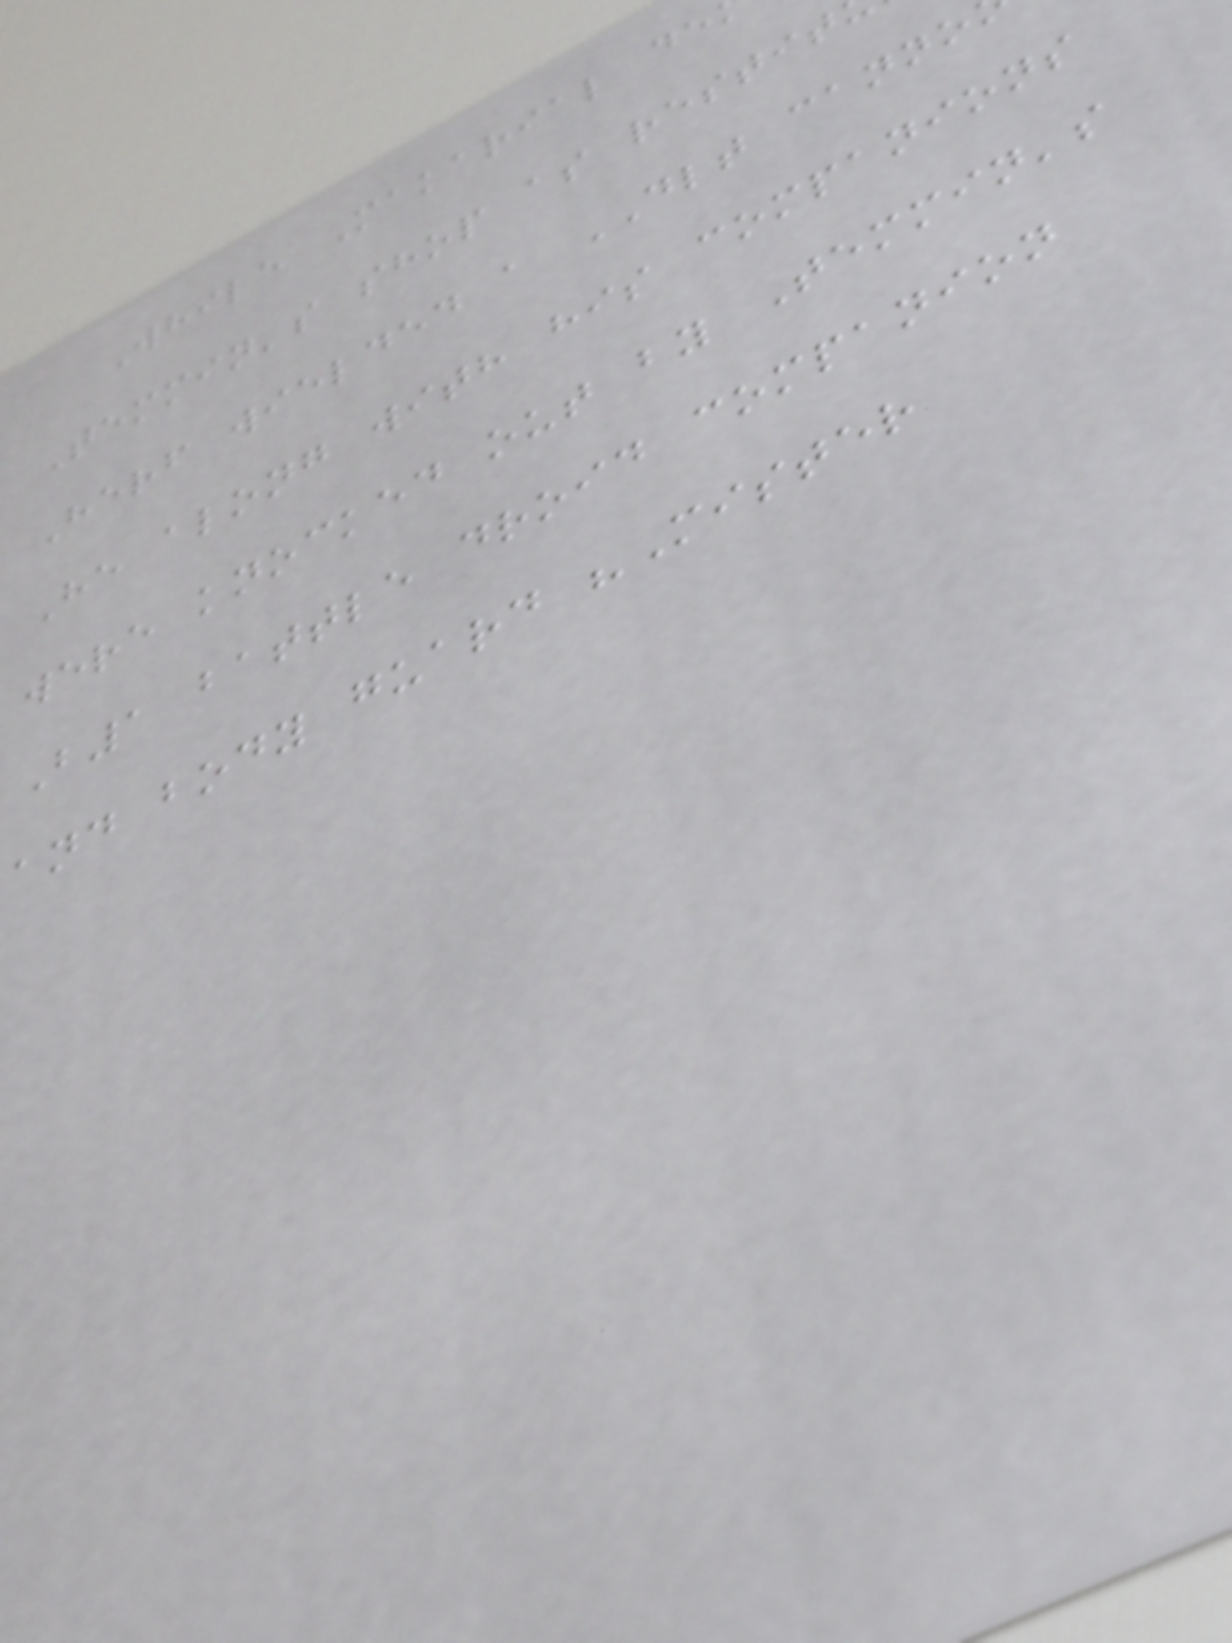While Makarial de
Temmin's shop as restit
Herf wielded a DLT canno
He along with his companions
were knocked out by Temmin's
B1 battle droid companion
and body guard "Mister
